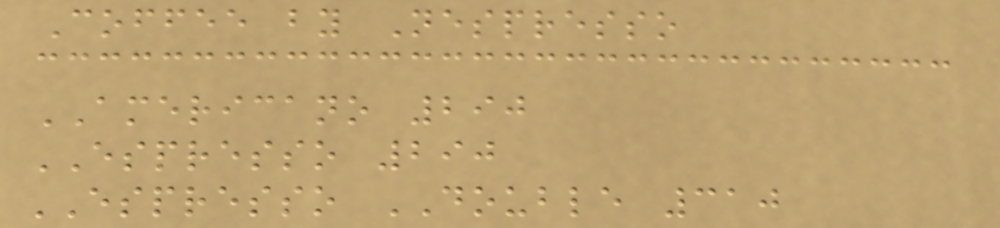Coffee by Nespresso
AMERICANO 290
ESPRESSO 290
ESPRESSO DOUBLE 310
